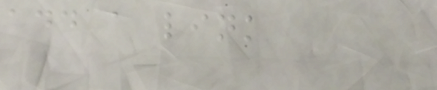add a link
